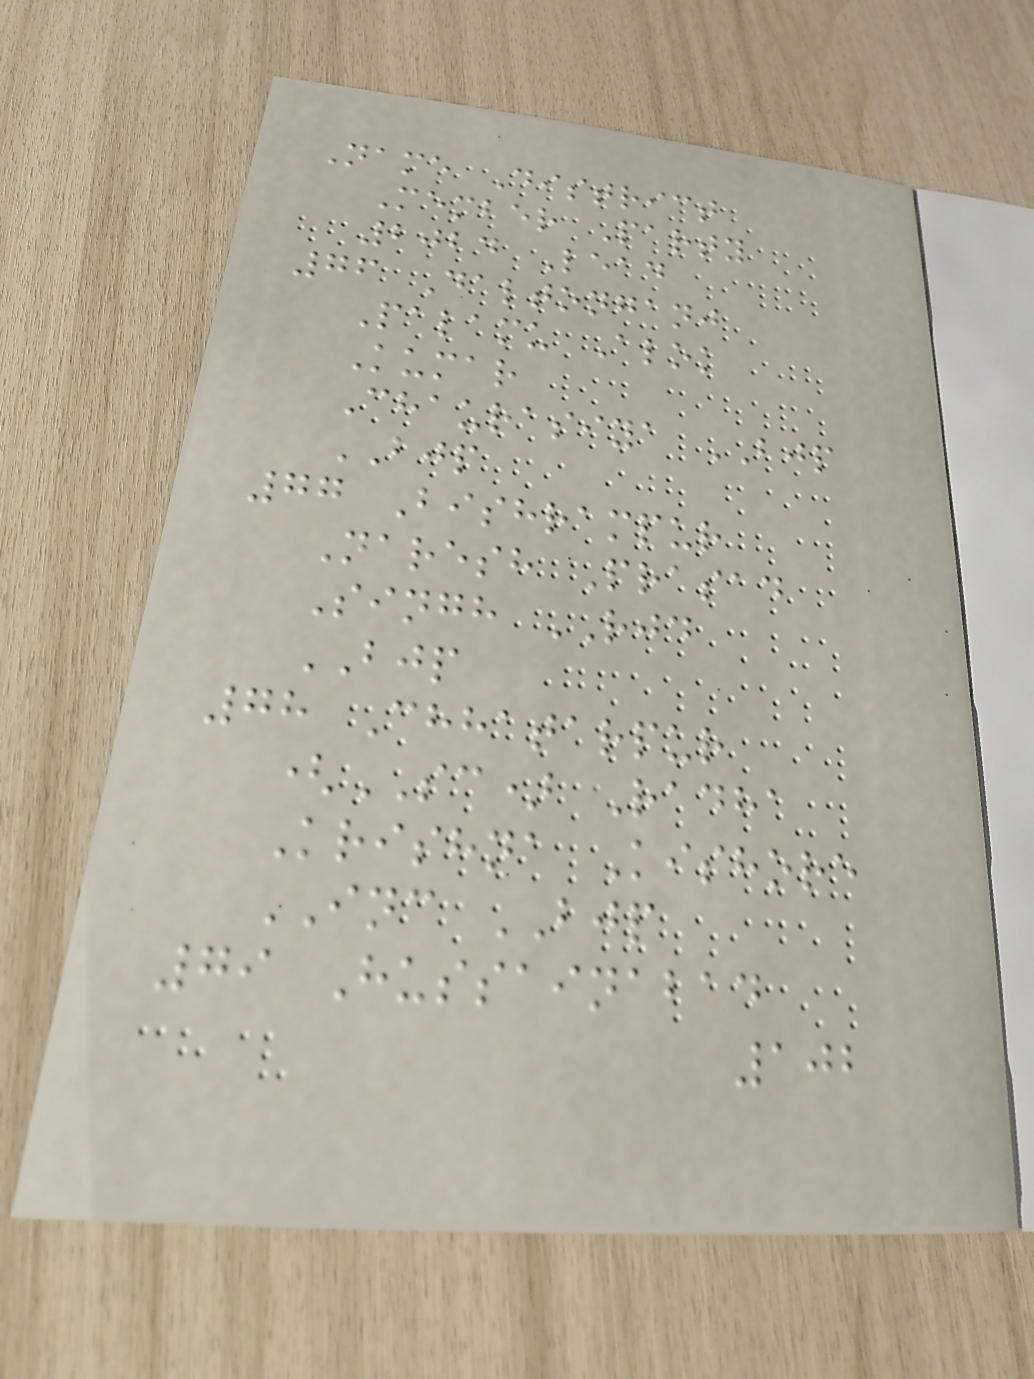Name District
Member Party
2024 Lead
76 Daltonganj
Palamu Alok
Kumar
Chaurasiya BJP
BJP
77 Bishrampur
Naresh Prasad
Singh RJD
BJP
78 Chhatarpur
(SC) Radha
Krishna Kishore
INC BJP
79 Hussainabad
102
